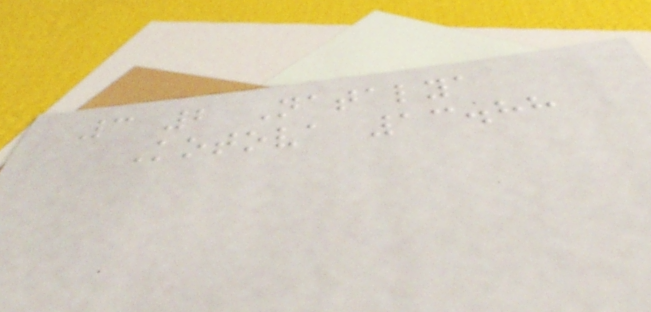3 2 Natalya
Kotova 13.88
